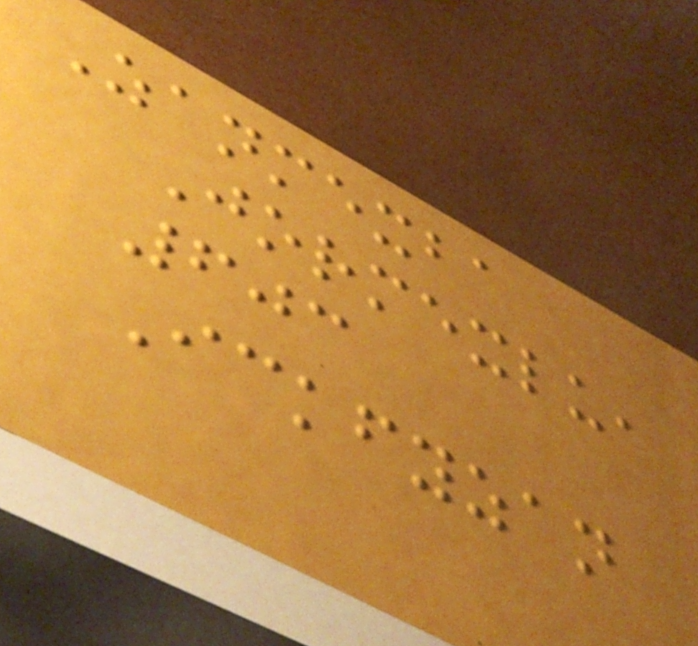Zanmexba
Jormexlu,
603
Ickfyzan
